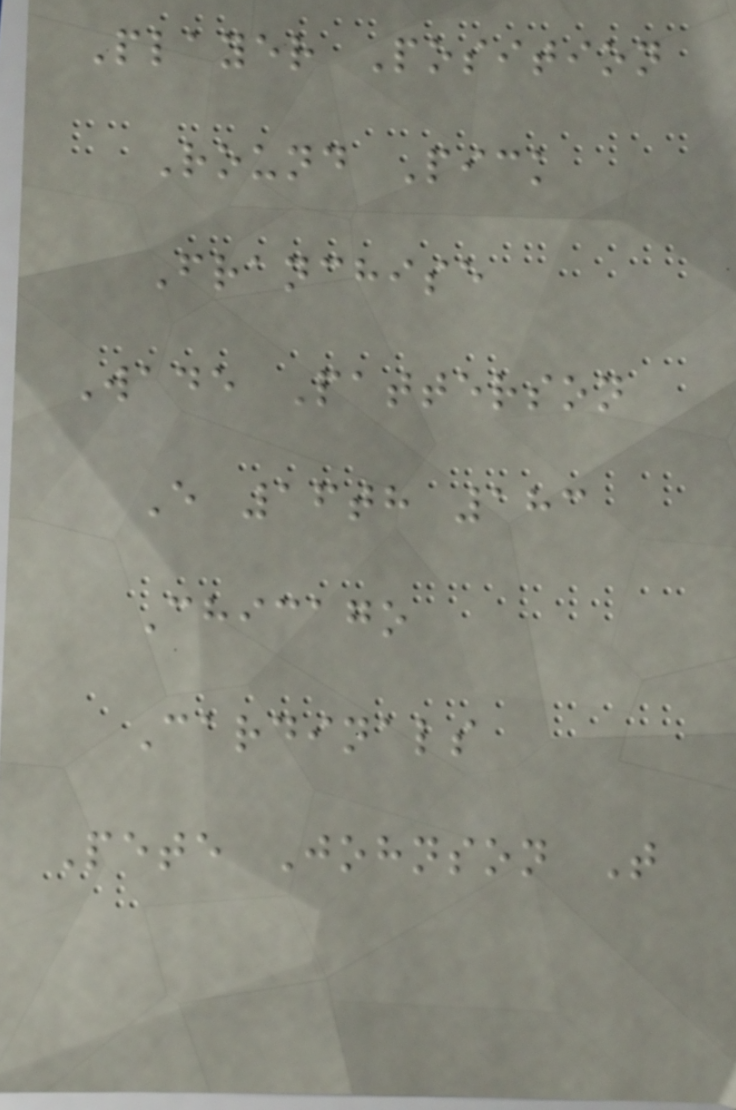Player Position
Round Pick
Franchise
Wade Patterson
E 16th 183
Chicago
Cardinals
Pete Johnson T
